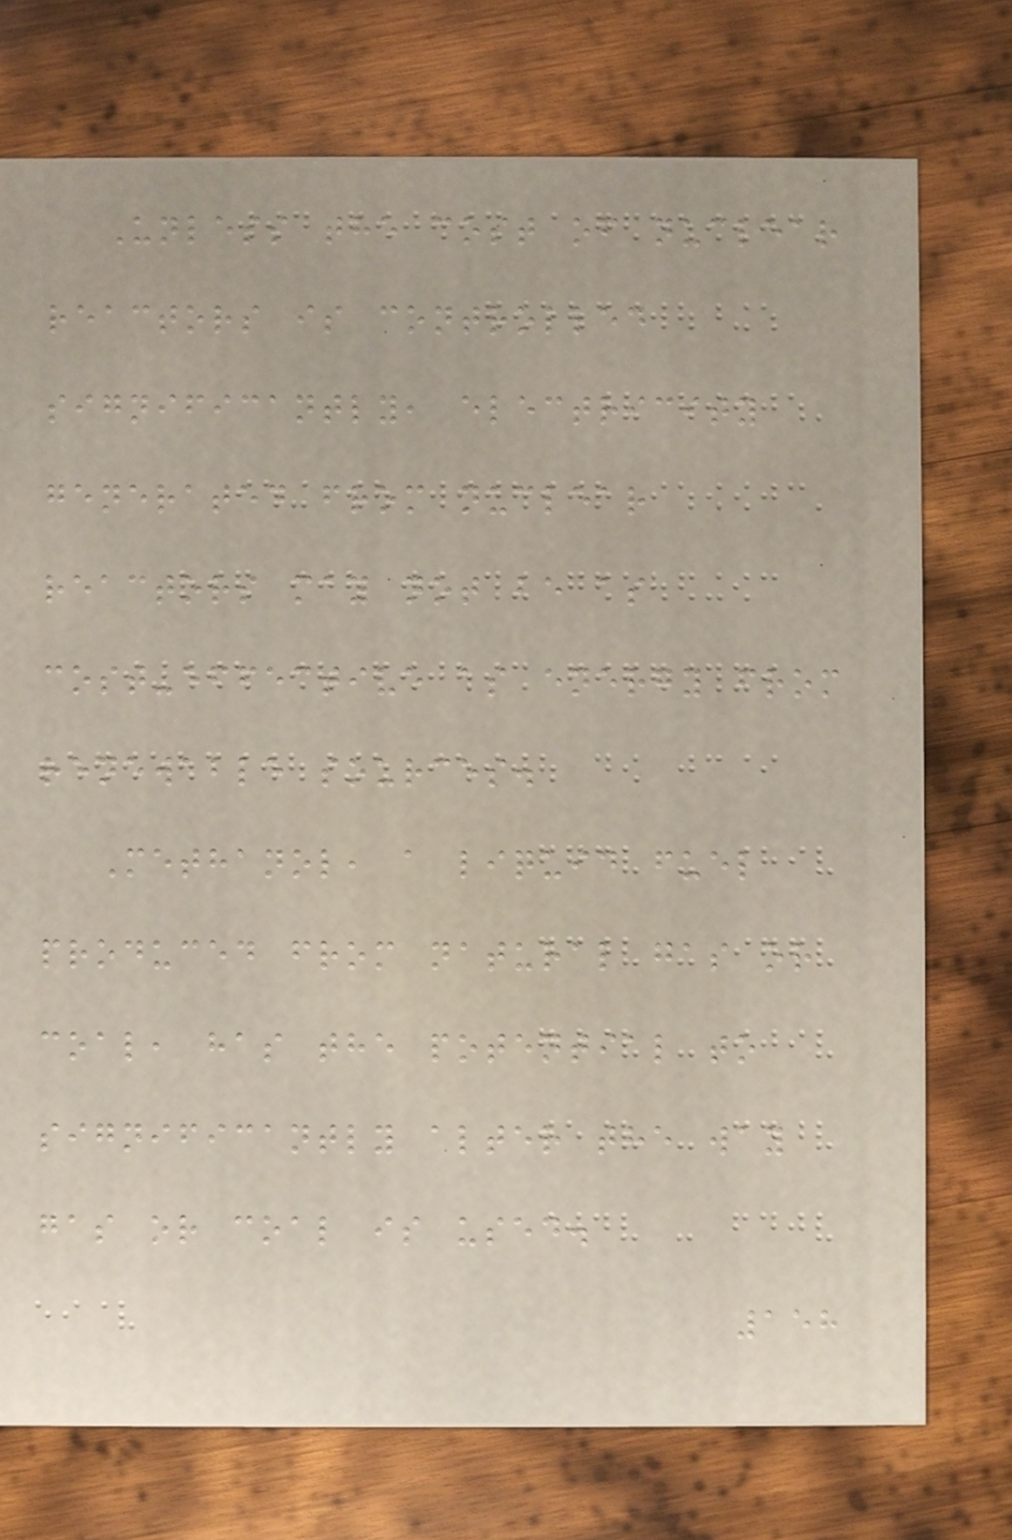Unless the cost of nuclear
reactors is controlled
significantly, electricity
generated from nuclear
reactors may not be as
cost-effective as energy from
renewable sources.
Methanol, a liquid fuel
produced from natural gas or
coal, has the potential to
significantly alter the way
gas or coal is used.
158
